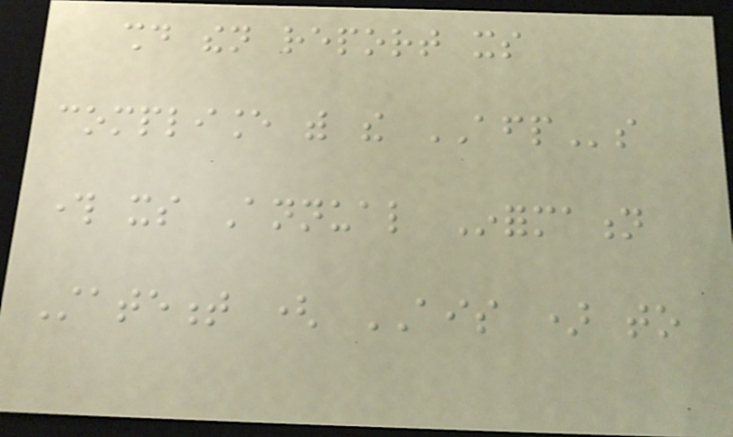should then report its
compliance with the AFPs
through its Annual Information
Statement ( AIS ) to
